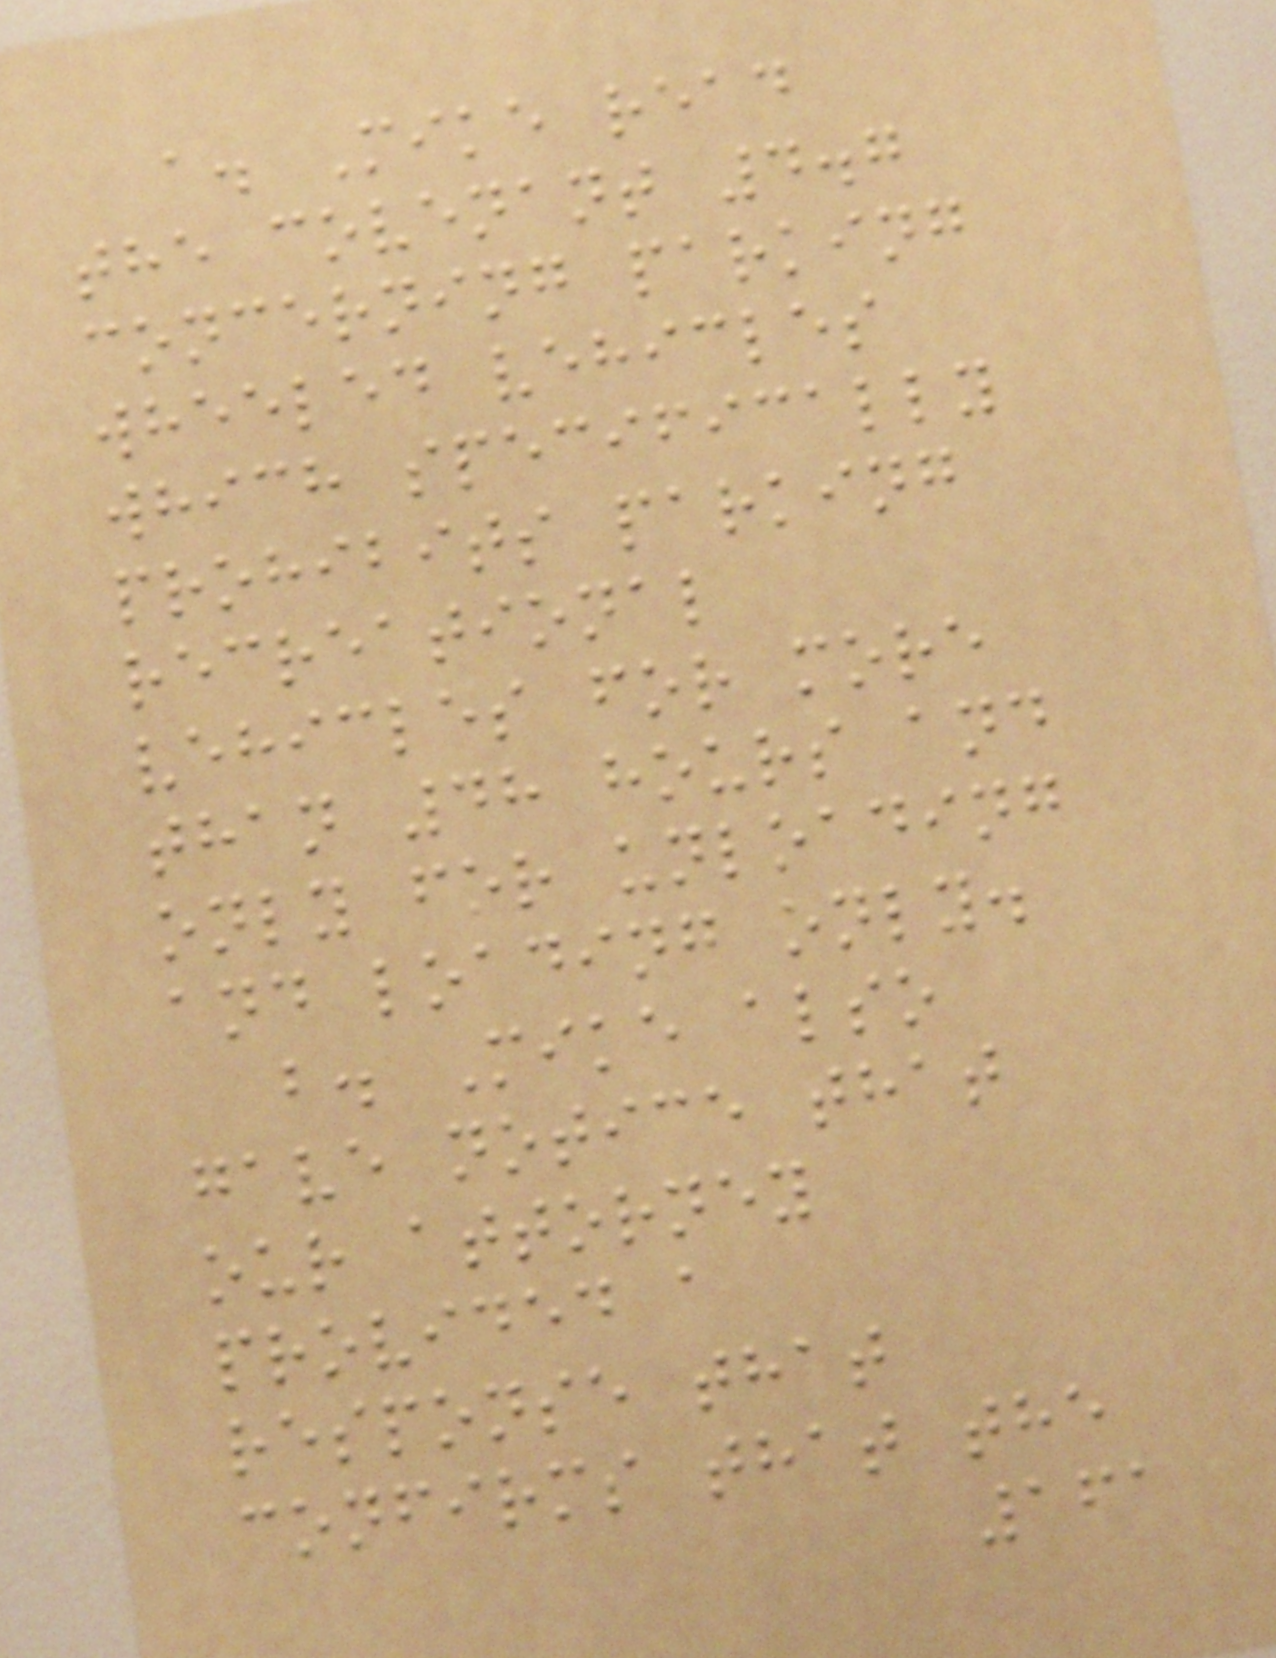a. Mike read
the covenant 4.7
concerning parking
wheeled vehicles
which specifically
prohibits parking
recreational
vehicles for more
than 48 hours and
only for unloading
and loading only.
b. Mike also
gave notice that
our attorney
provided a
response that
confirms that the
161
